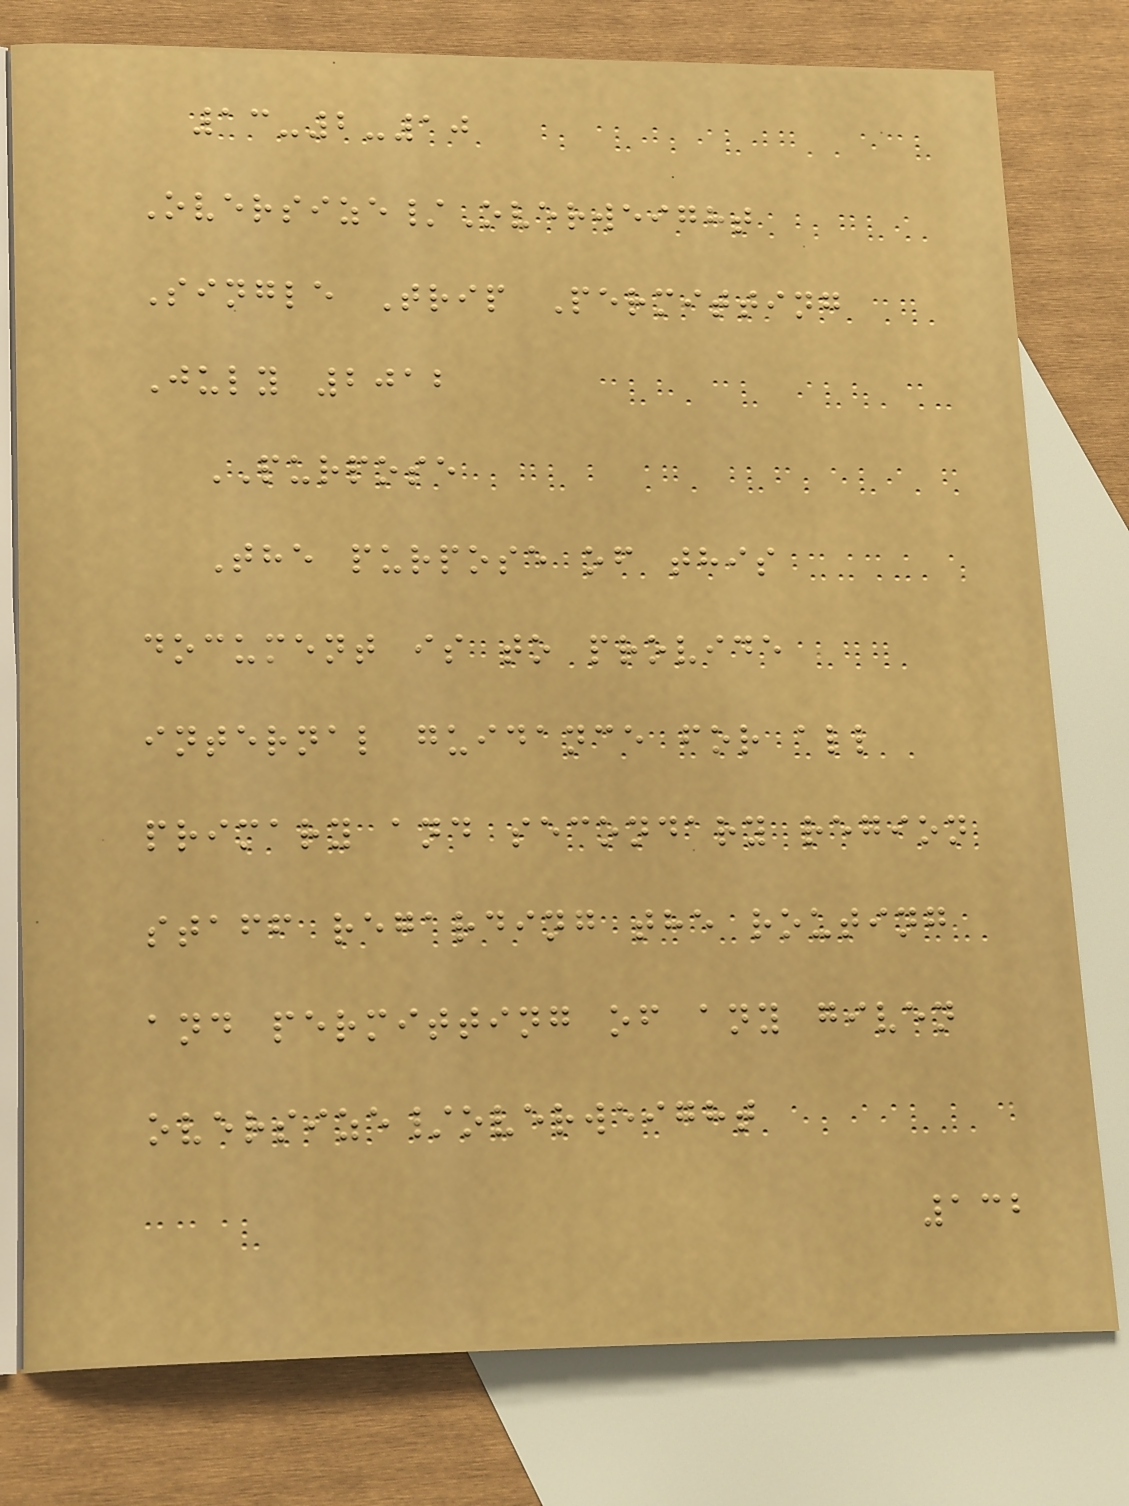13-2-10
Oversize/Overweight
Single Trip Permitting
July 2012
PURPOSE
The purpose of this
document is to provide
internal guidance for all
primary and secondary region
staff regarding the routing
and permitting of any given
oversize/overweight
132
